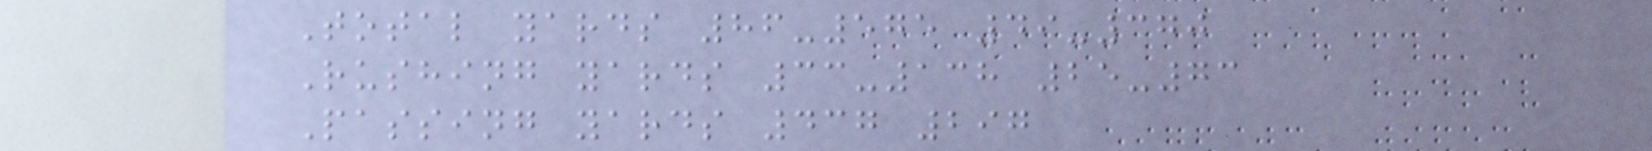Total yards 86-575 49-370
Rushing yards 33-138 25-73
Passing yards 437 297
